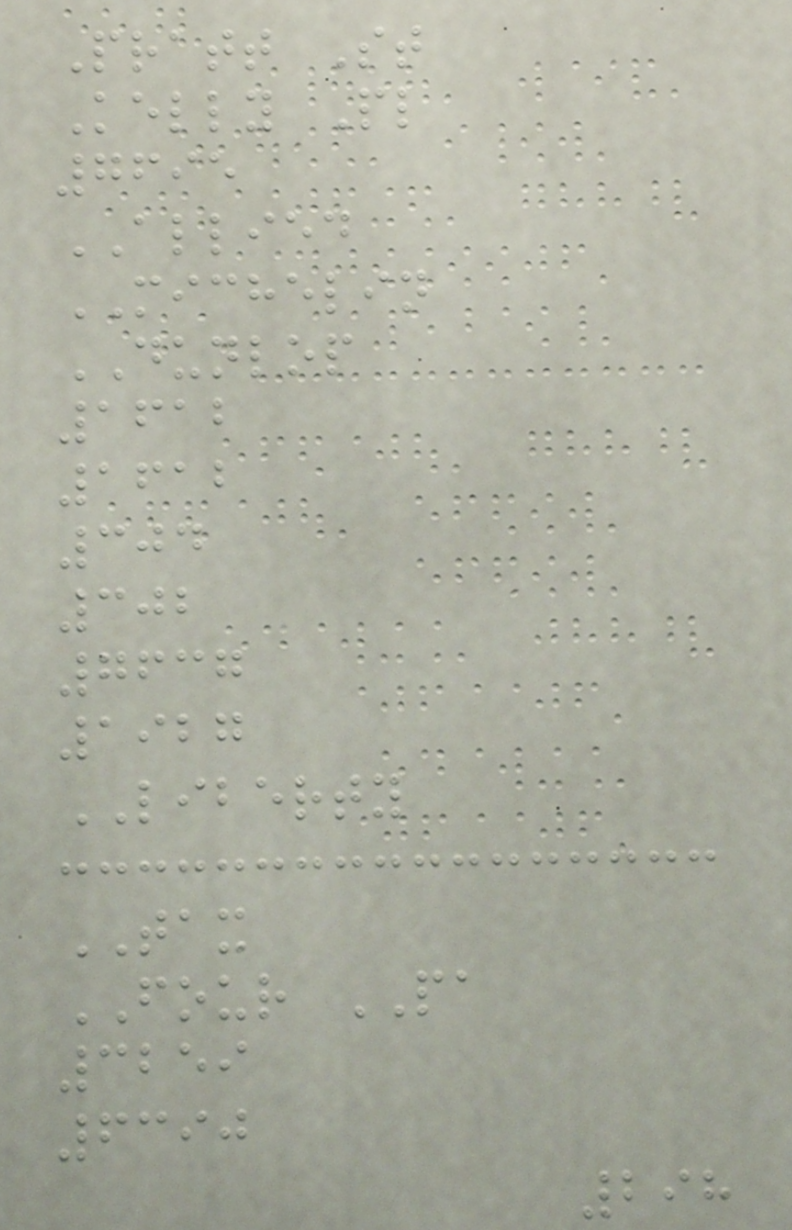Pratt St
Kelly Pl
7695
ALLIED
MICHELIN
DUNLOP
1612
1612
304
302
7637
1927
LIBERTY
TAX
FOUR PA
3259
6390
298
